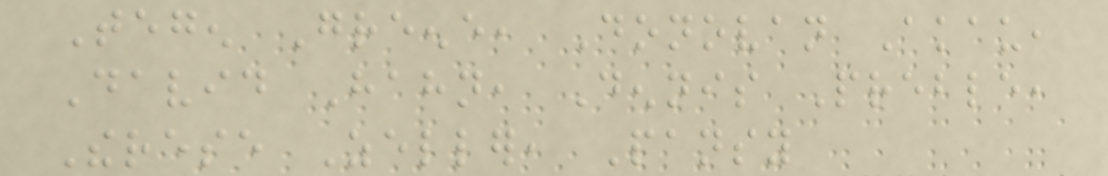Tegen Greene, Donovan Akau,
David Hahn, Dennis Preble,
Therese Zeller, Pansy
